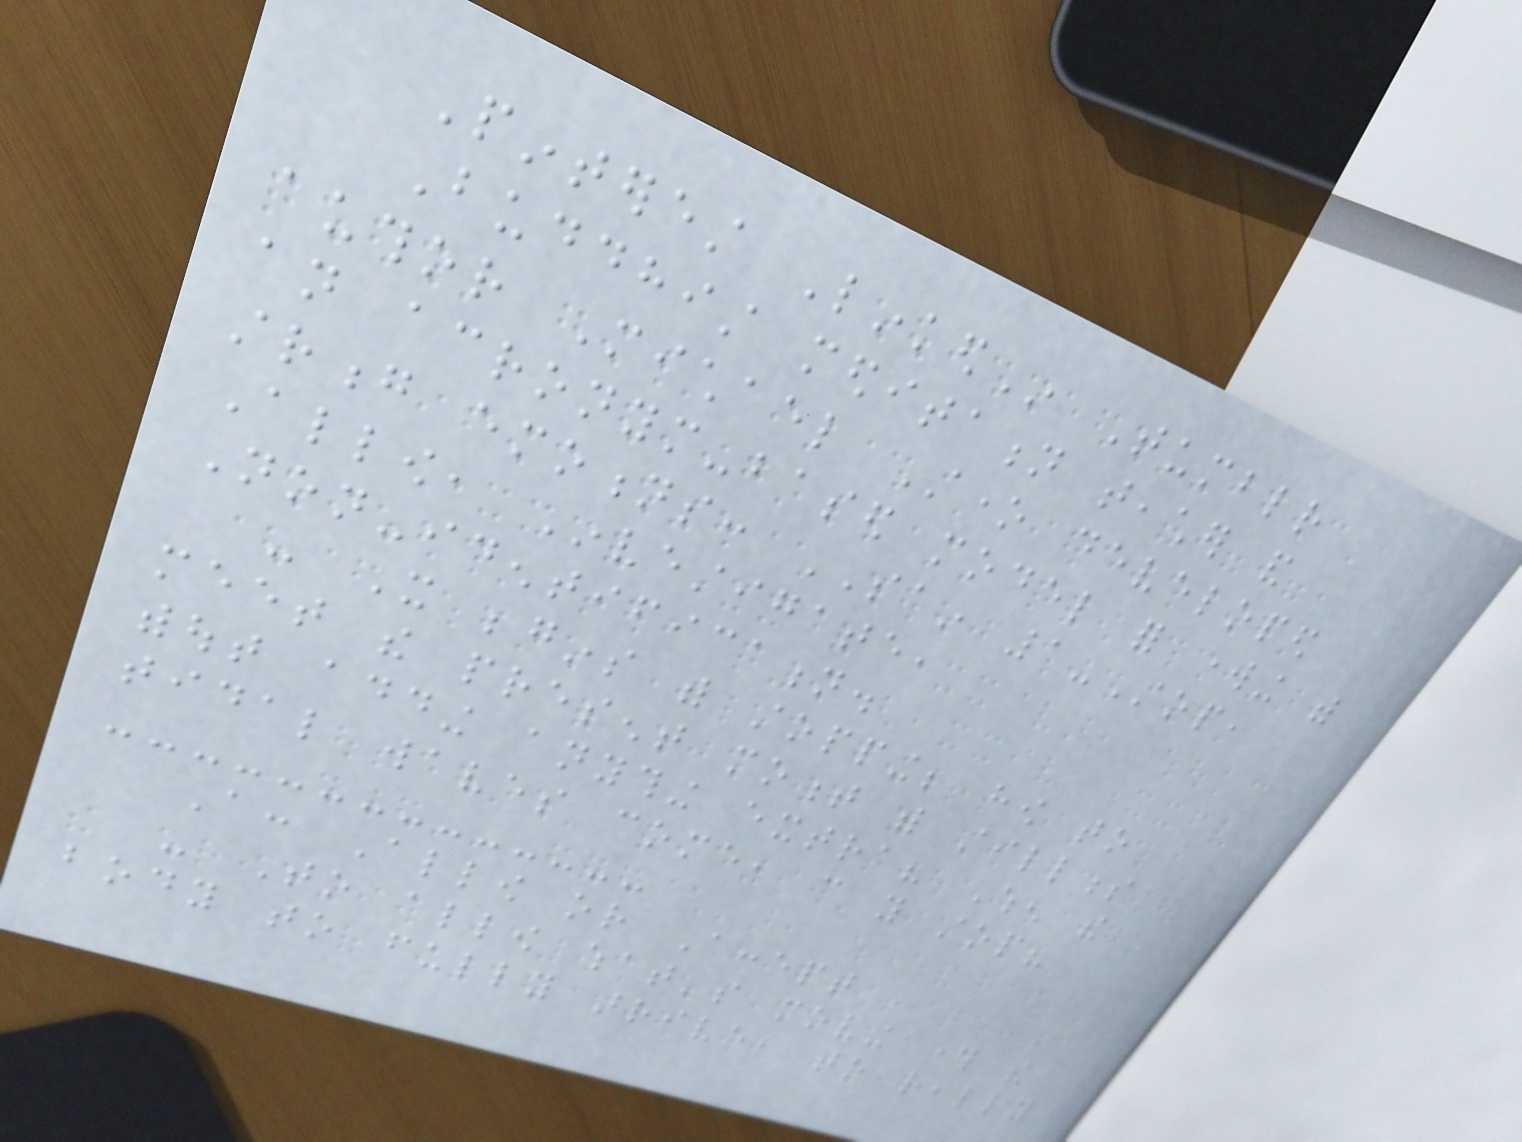Pinterest LinkedIn Tumblr
Buddhist meditation teacher and
author Michael Stone developed
an acronym-based model for working with
strong emotions: SAIN 1-Stop,
Allow, Investigate,
Non-identification.
- It begins with stopping; how to
meet the present moment with stillness
without adding anything extra? When the
tidal waves come, can you stop?
A: Allow or Accept
- To allow what's moving through the
body to fully arrive, to really
